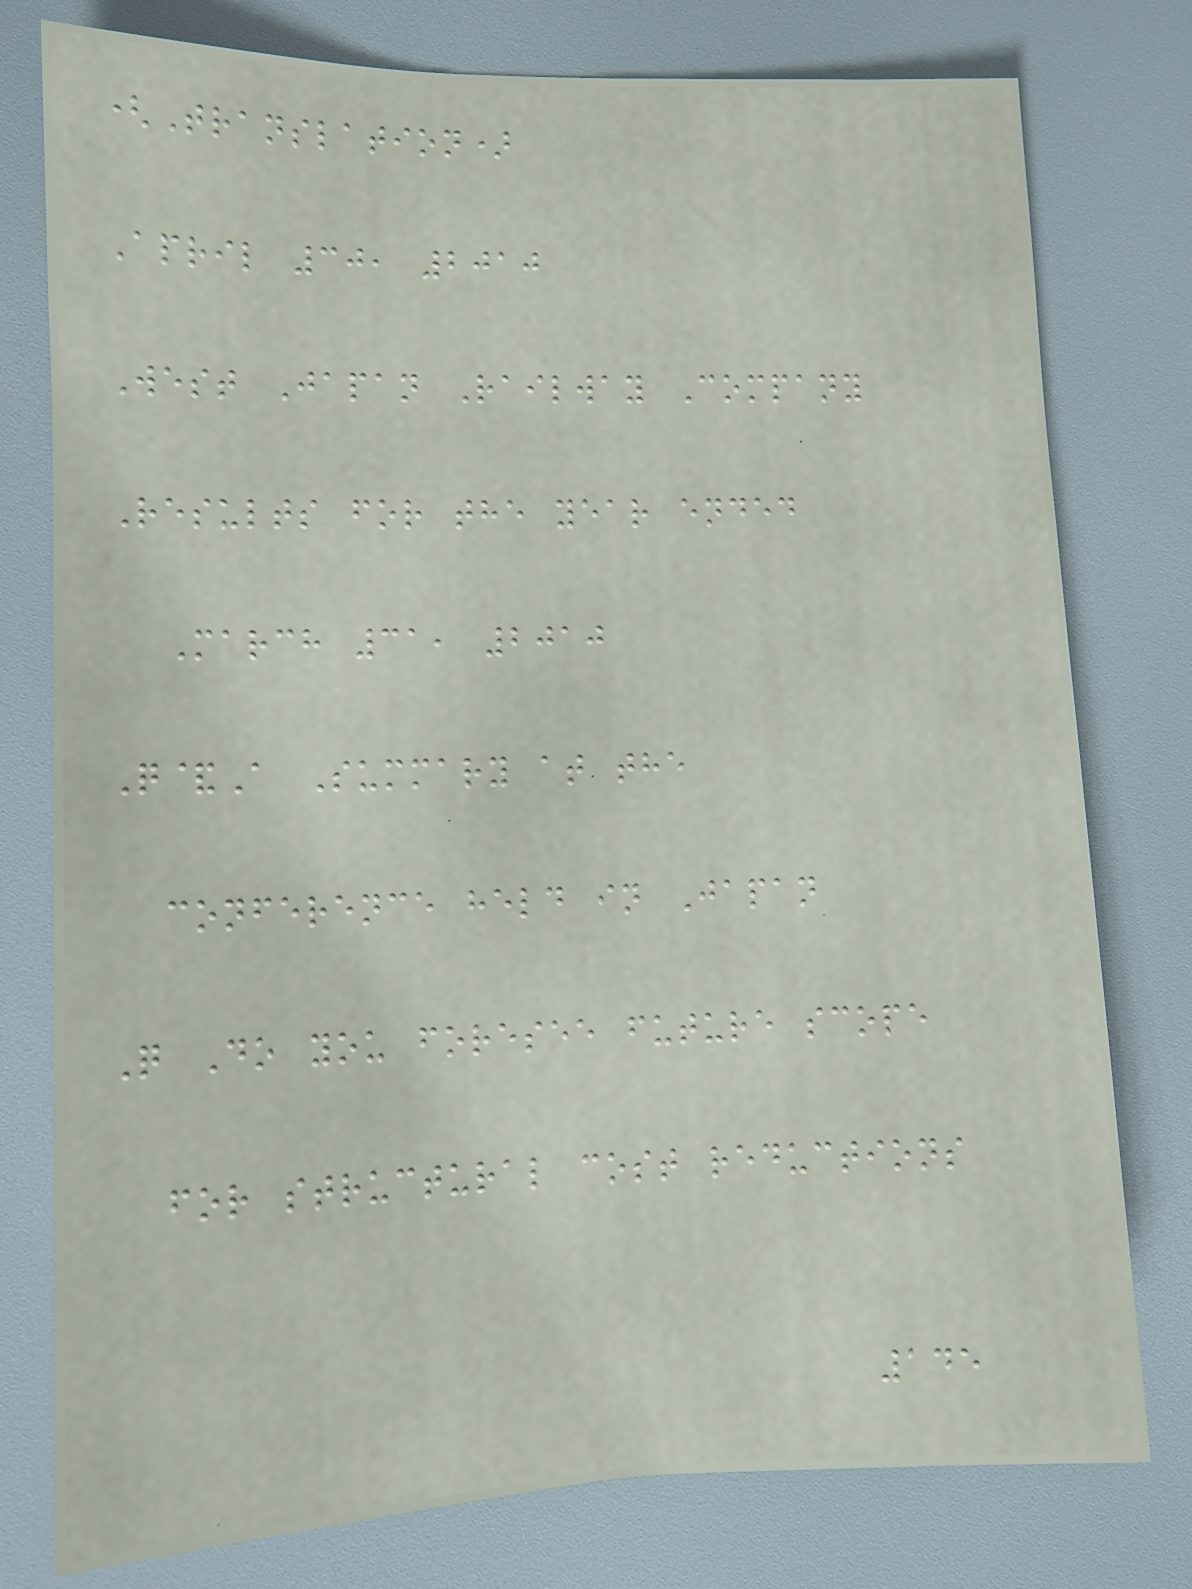(Translation)
April 30, 2010
West Japan Railway Company
Results for the year ended
March 31, 2010
Q&A Summary at the
conference held in Japan
Q Do you foresee future scope
for structural cost reductions
145
